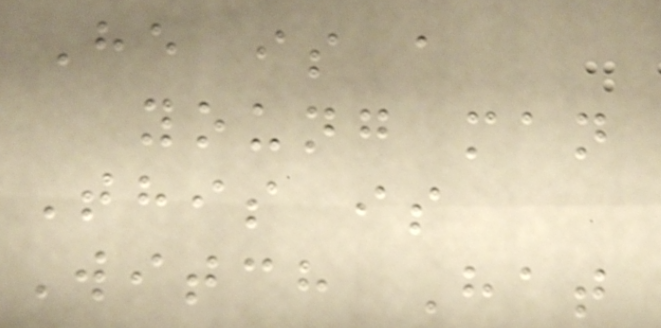He is a
young man
This is
Witch Hat
